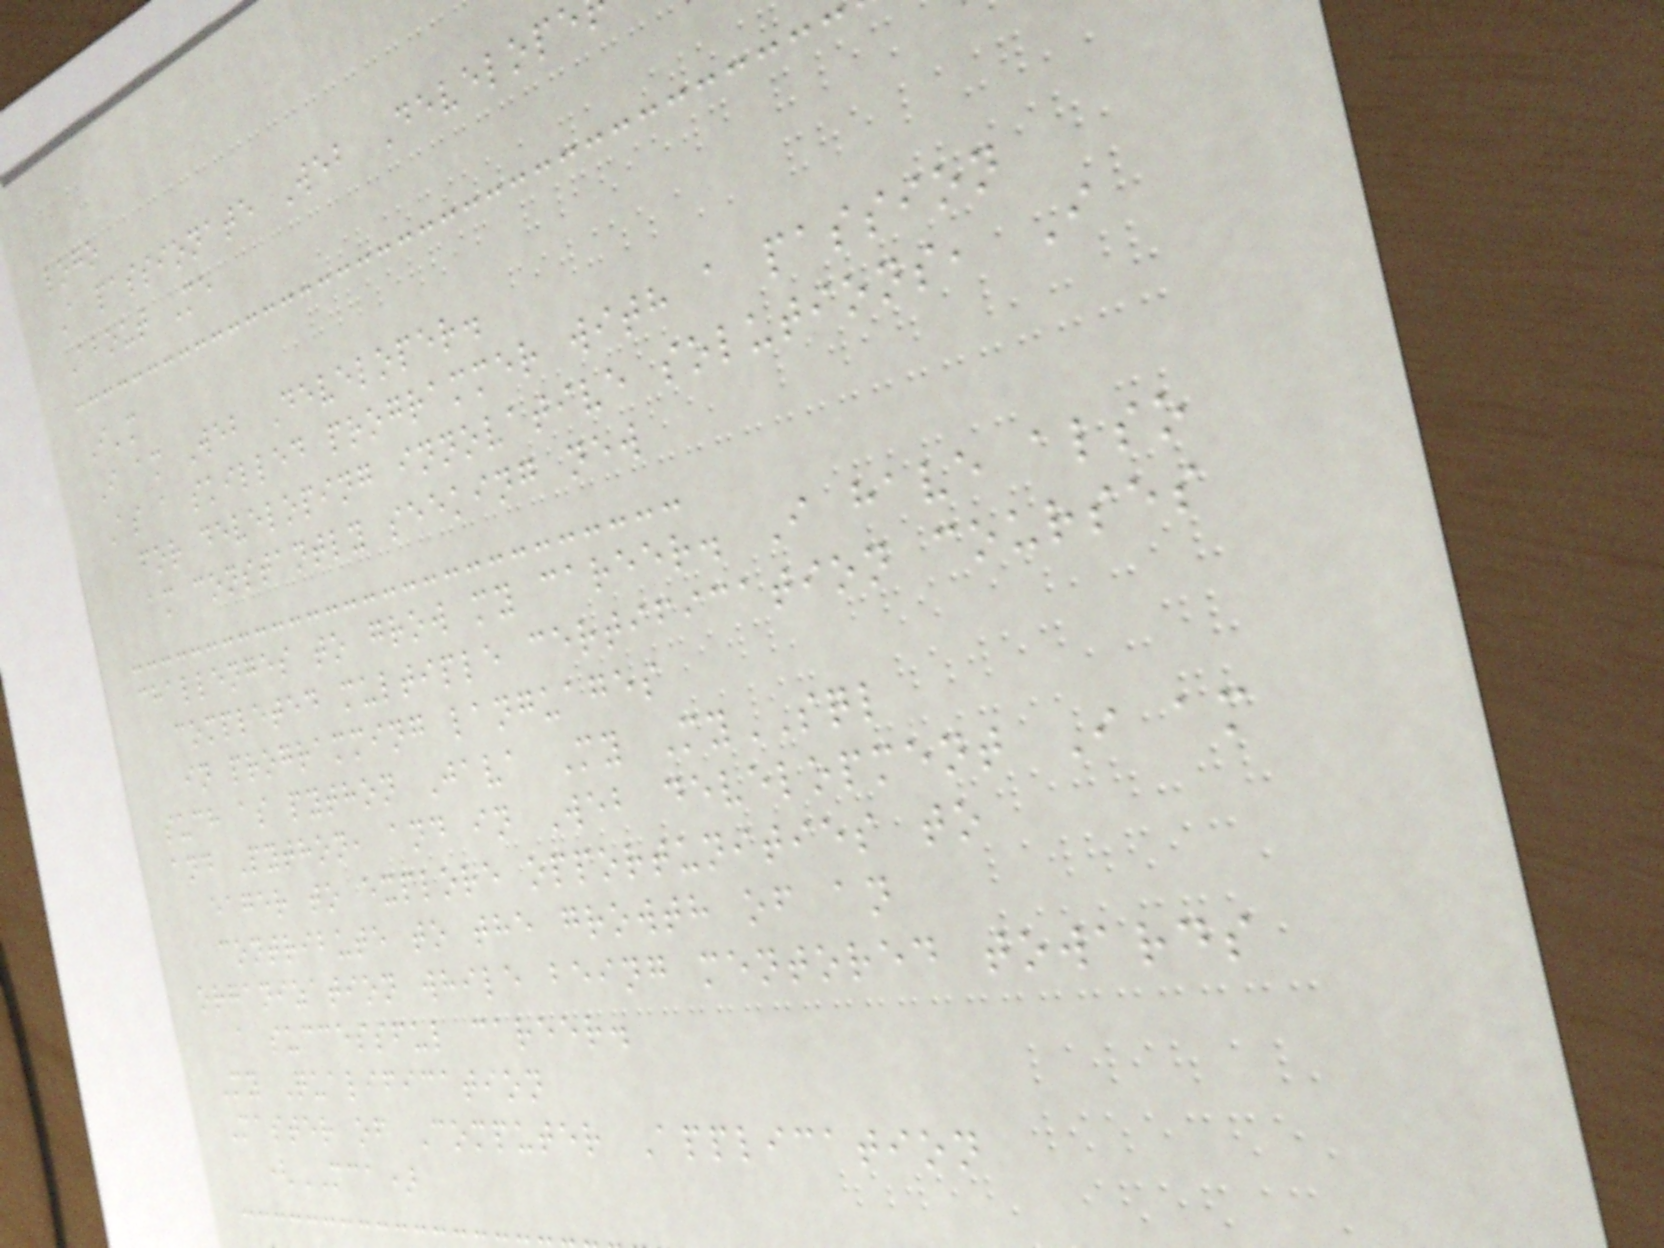logo
A passionate Web Develope
About Me
I'm
I am Web Developer.
As a skilled programmer with a passion
for developing innovative solutions, I
am constantly seeking new
challenges to grow my career. I have also
completed multiple certification courses
in programming languages
such as python Java My MySQL
and Python, and in Web development I am
eager to explore opportunities to
contribute to the growth of an
organization while being mentored towards
a successful career.
My Qualification
Master of Computer Application
(MCA)
